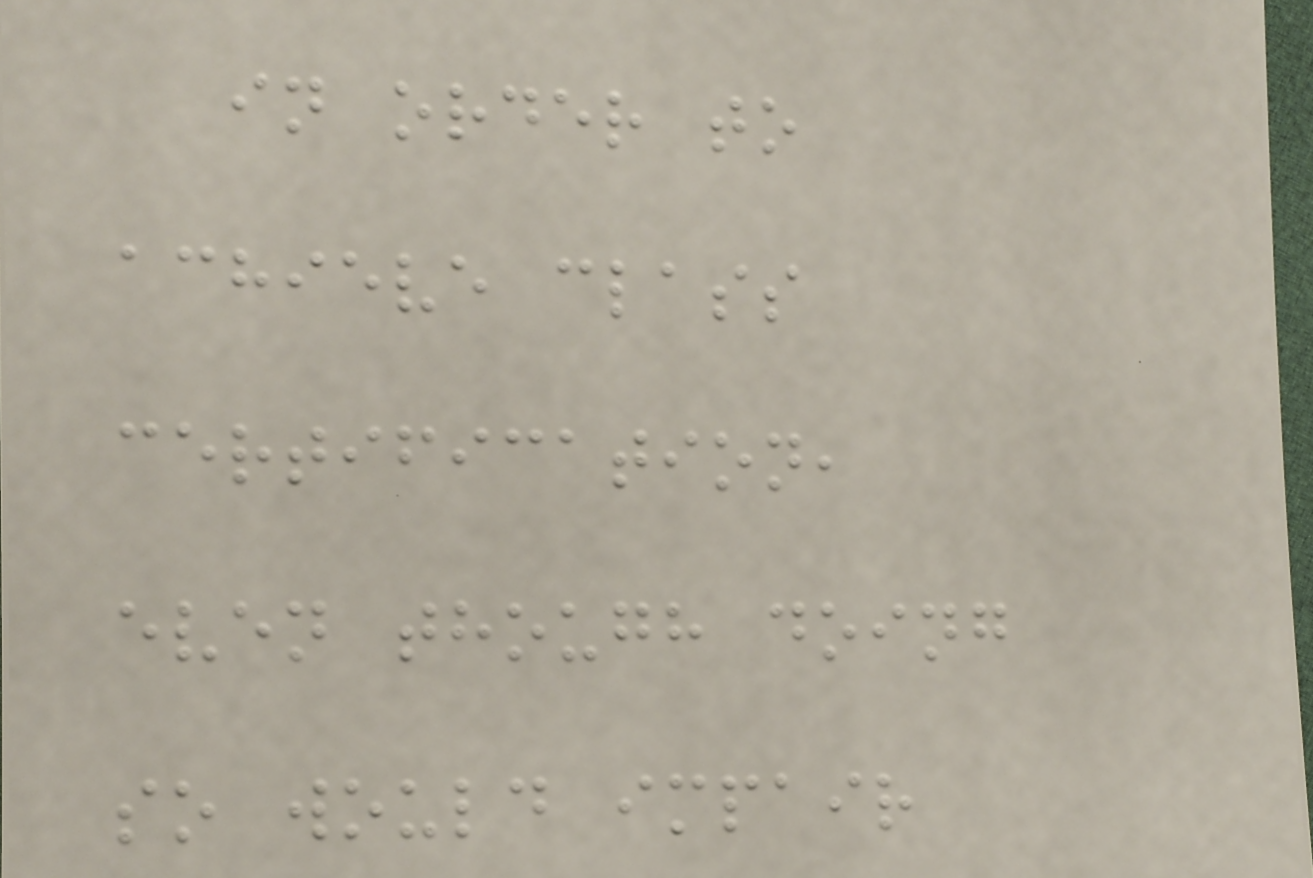in order to
achieve class
certification,
even though doing
so would impair
